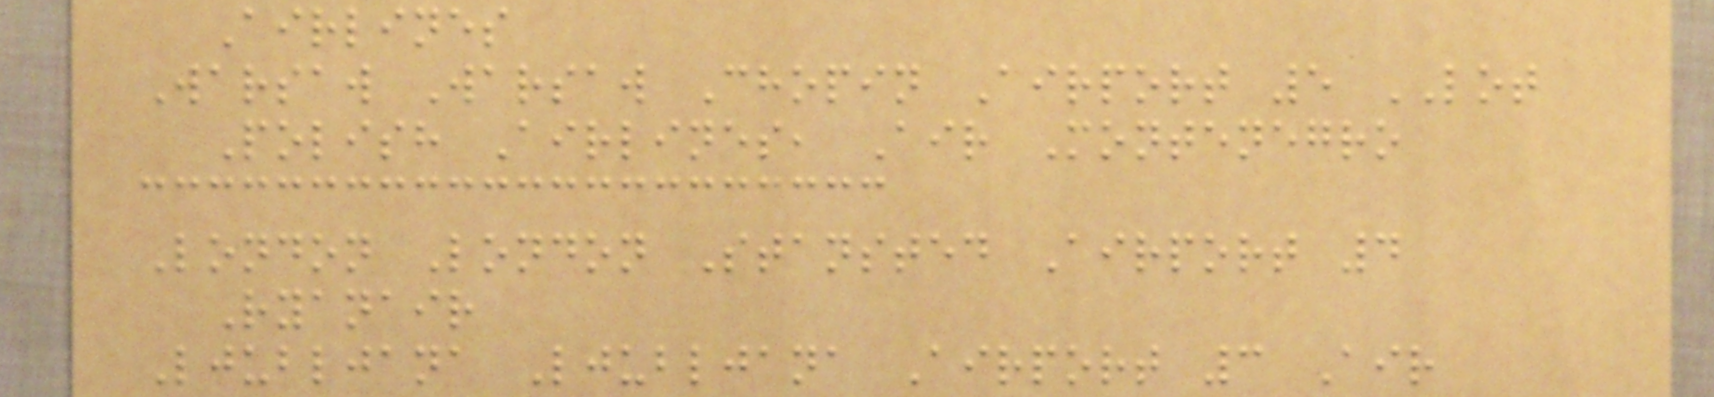Airlines
Warsaw Warsaw Chopin Airport 5 LOT
Polish Airlines, Air Montenegro
London London Stansted Airport 4
Ryanair
Ljubljana Ljubljana Airport 3 Air
